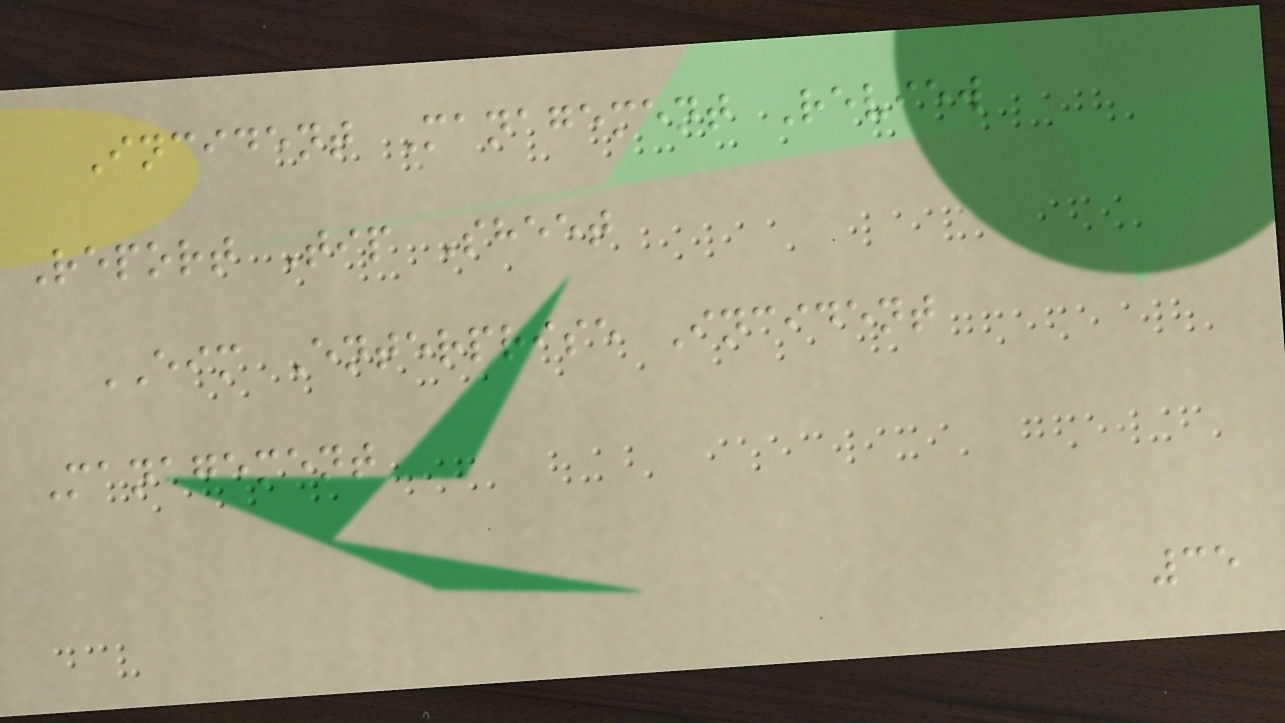Incident Management Review
Report Tip Sheet
EIM Enterprise Incident
Management
35
